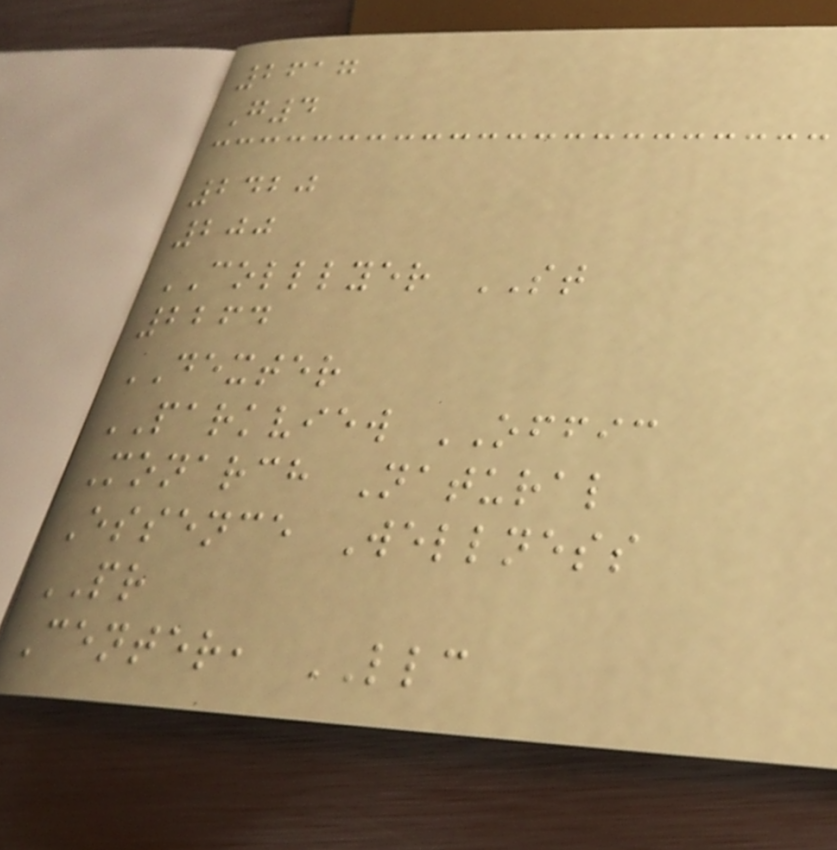2617
G4
2420
200
COLLLYER ST
2264
DEXTER
PARKVIEW OFFIC
Monarch Natural
Essence Wellness
PR
Center, LLC
